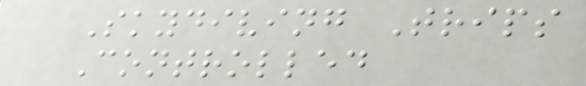Skydiving Trips
Controlled
